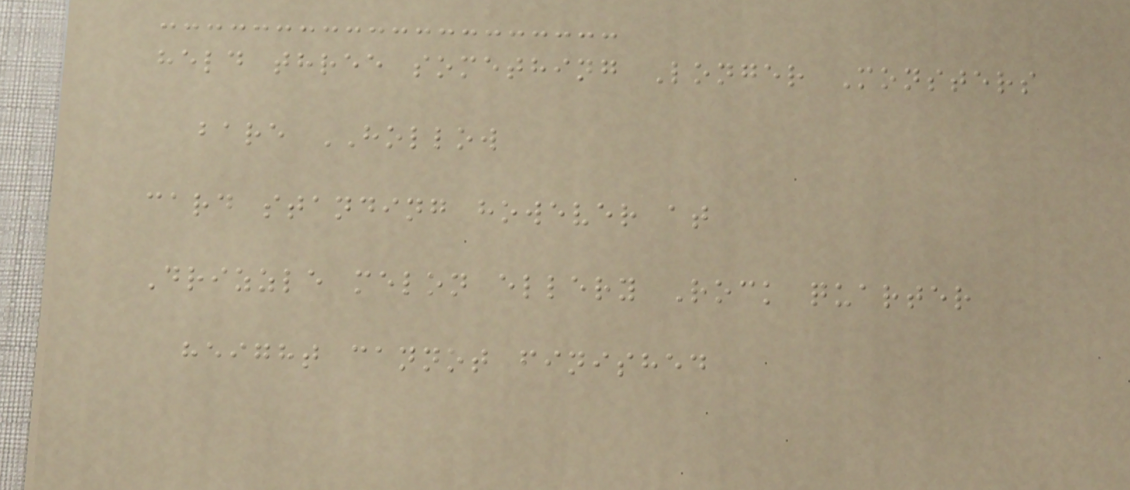held three something Longer Monsters
bare HOLLOW
card standing however at
Drizzle melon ellery Rock quarter
height cannot finished
